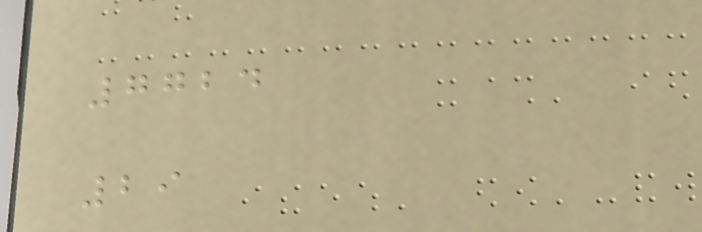7724
29
